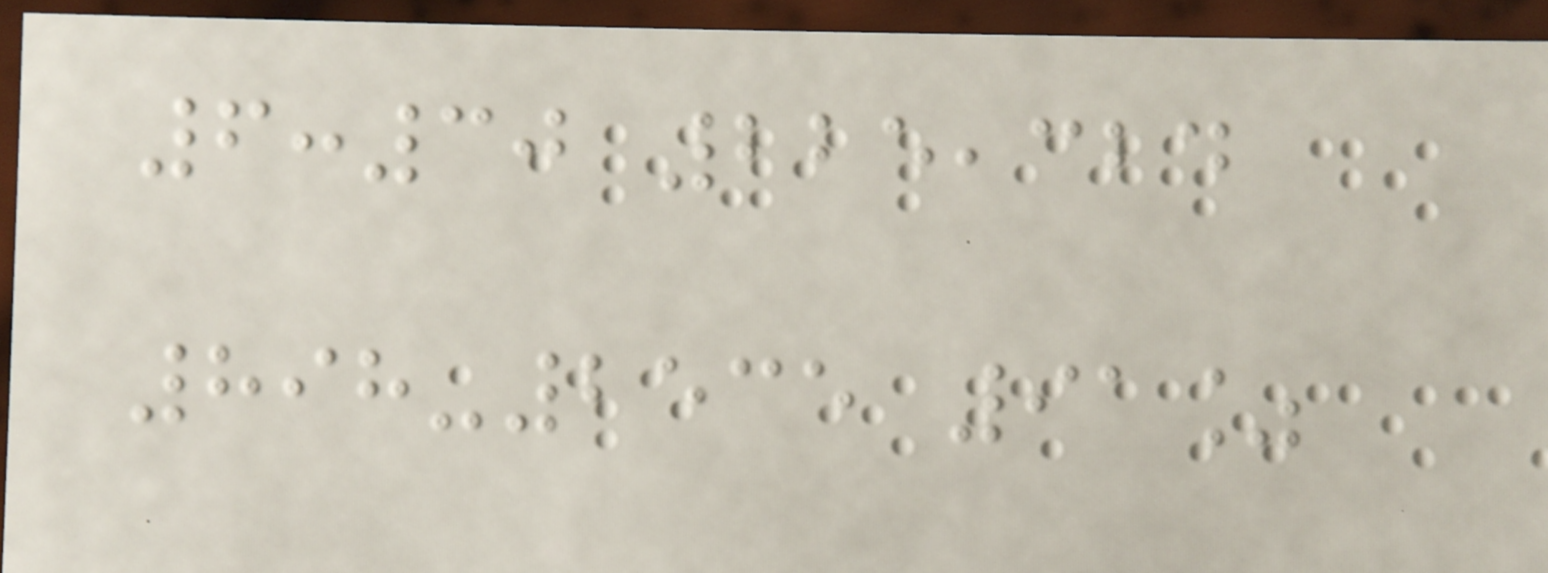6:30 225,324
898-2535 91%
